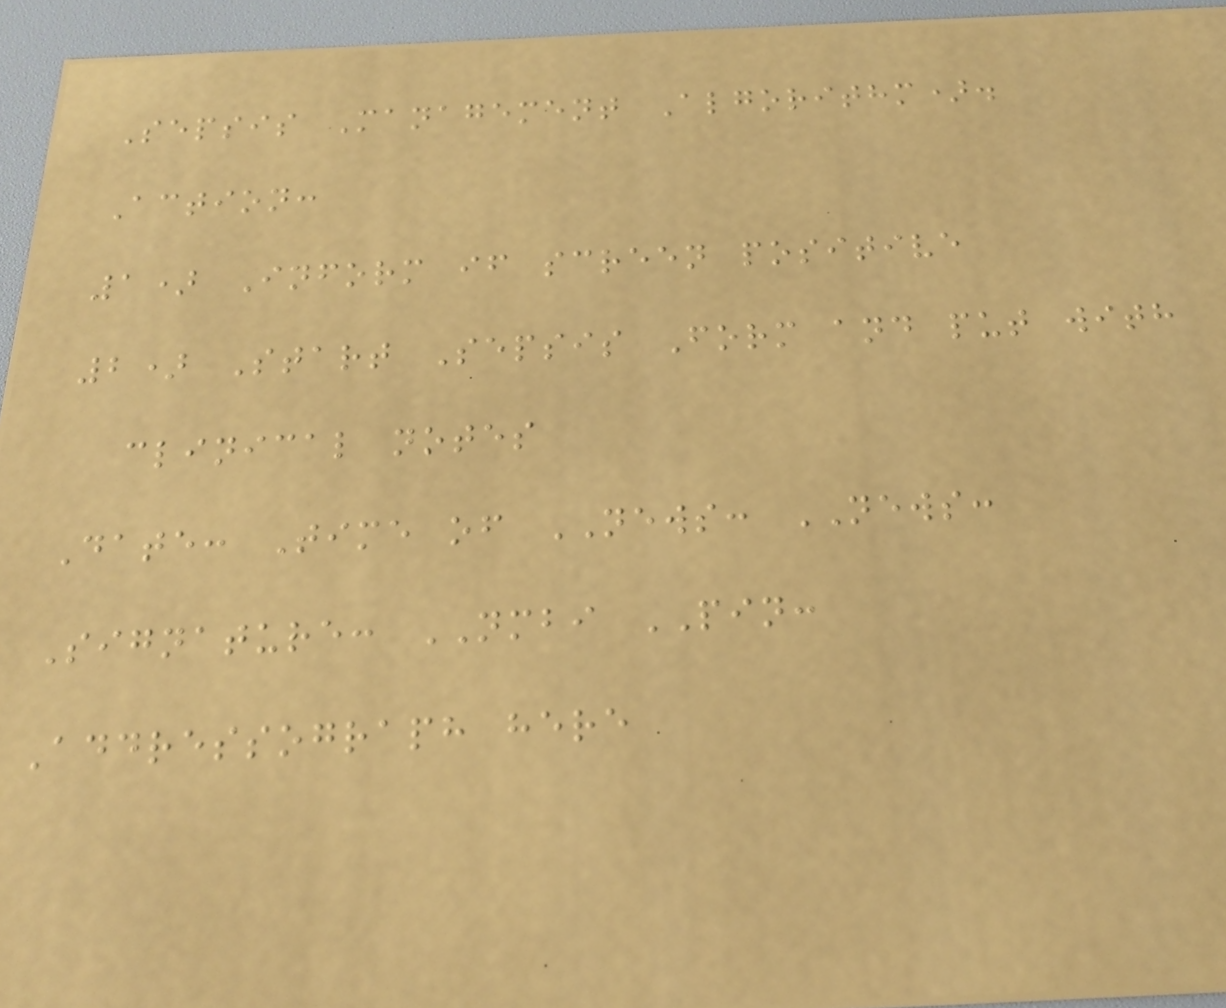Sepsis Management Algorithm).
Action:
1) Inform if screen positive
2) Start Sepsis Form and put with
clinical notes
Date: Time of NEWS: NEWS:
Signature: NMBI PIN:
Addressograph here
